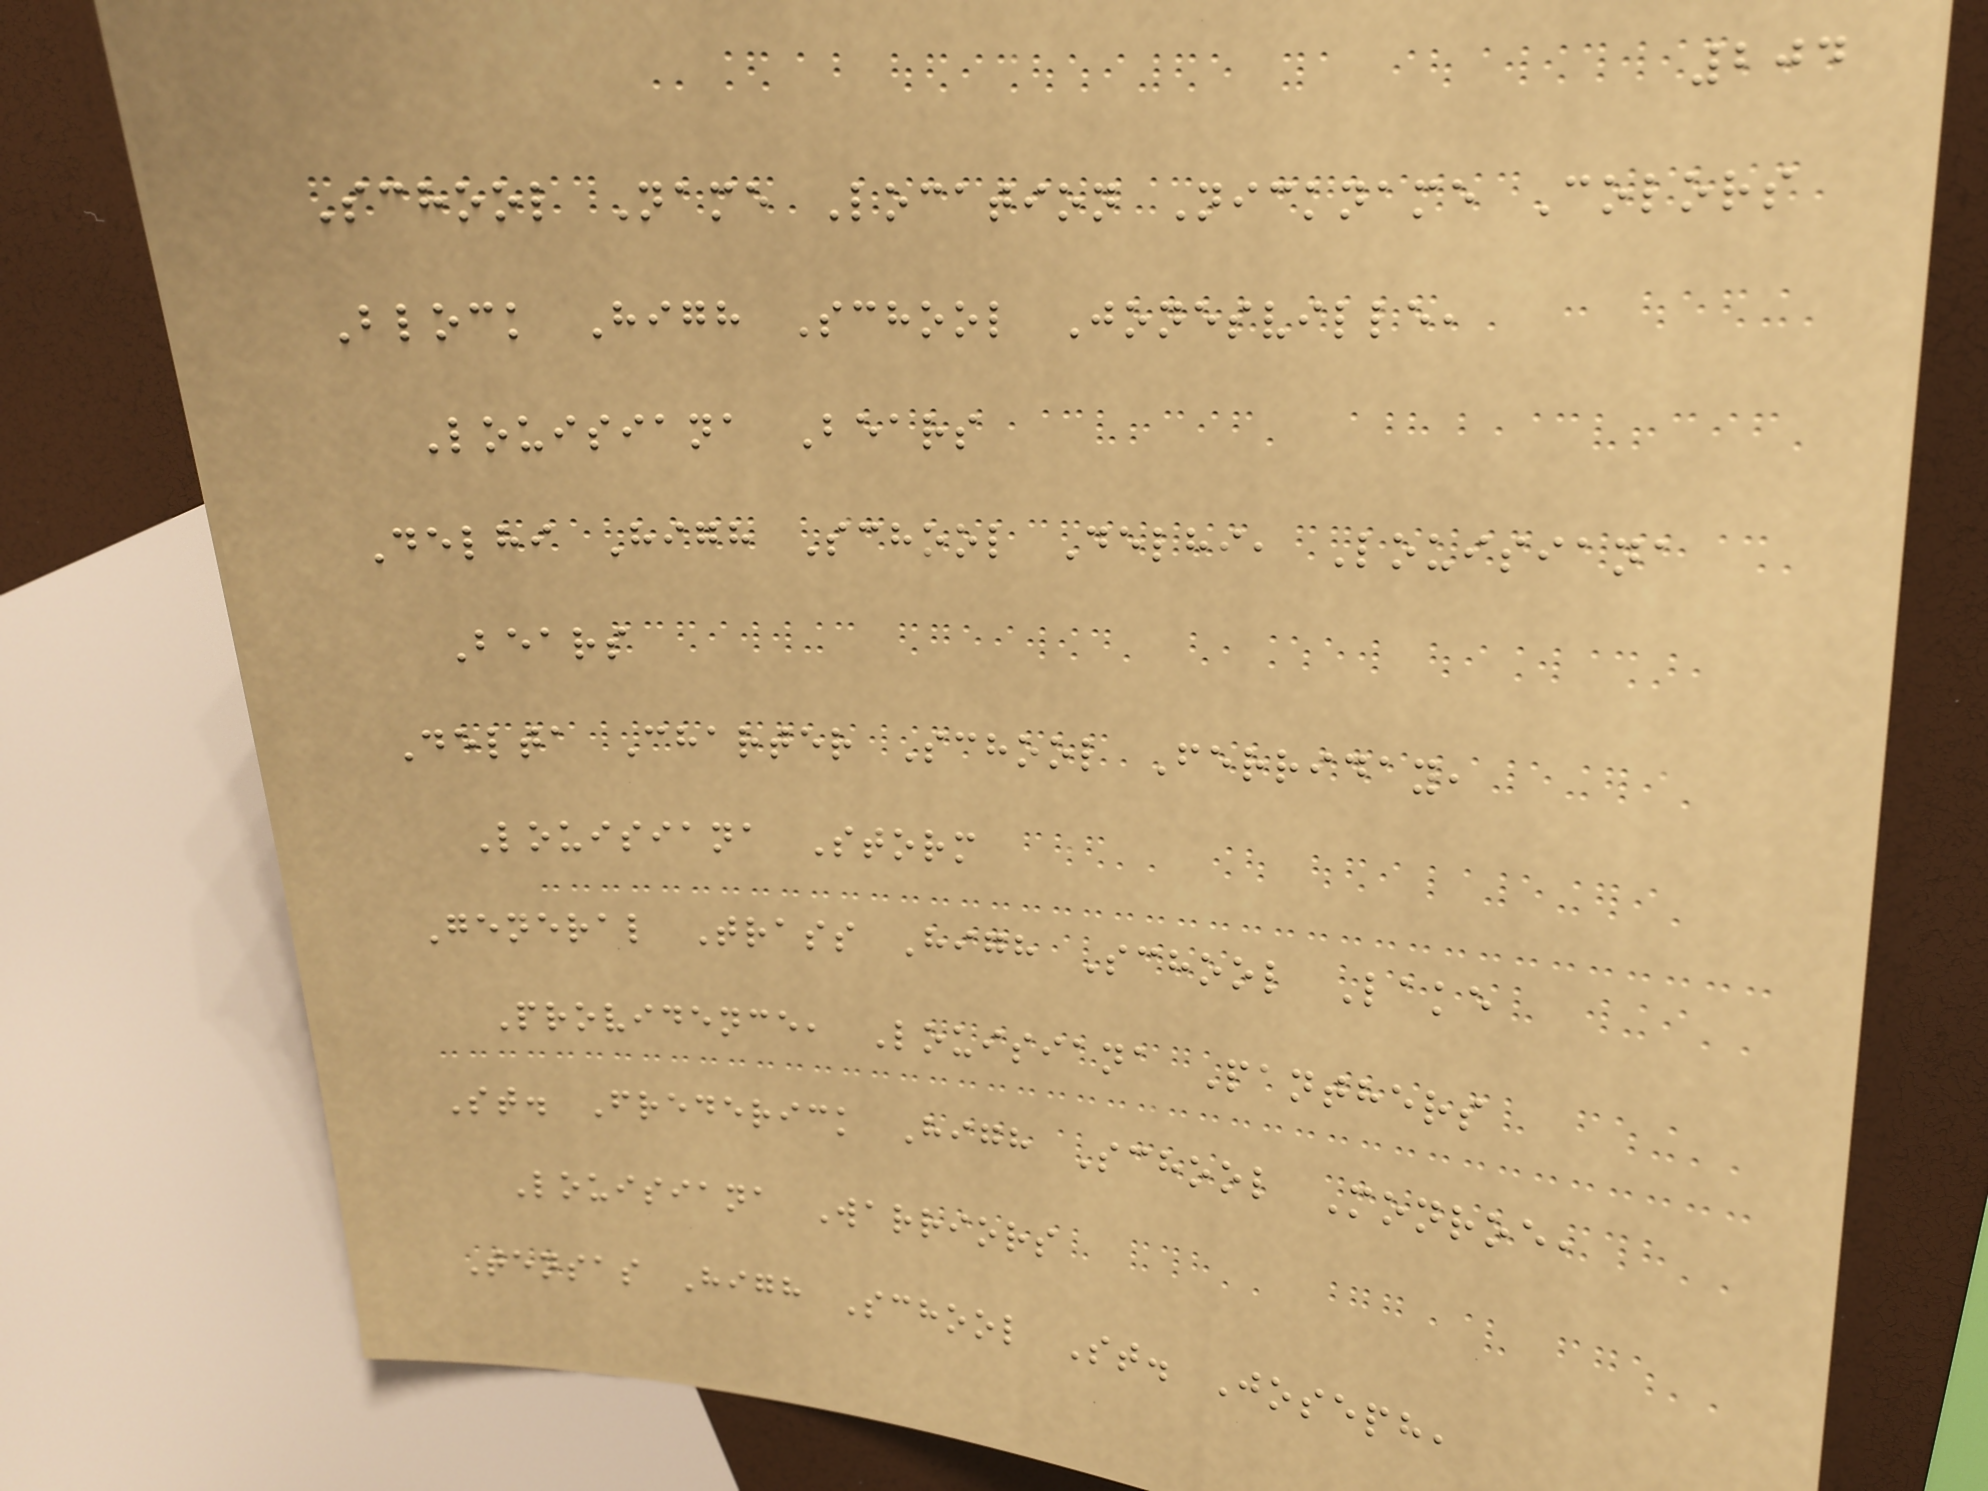204
School Name Location Nickname Colors
Block High School Jonesville,
Louisiana Bears
Delhi High School Delhi, Louisiana
Bears
Delta Charter School Ferriday,
Louisiana Storm
General Trass High School Lake
Providence, Louisiana Panthers
St. Frederick High School Monroe,
Louisiana Warriors
Tensas High School St. Joseph,
